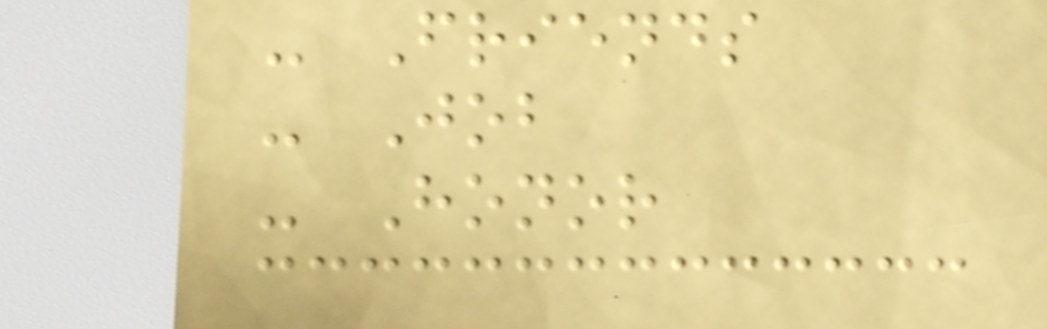- Friends
- Job
- Honor
